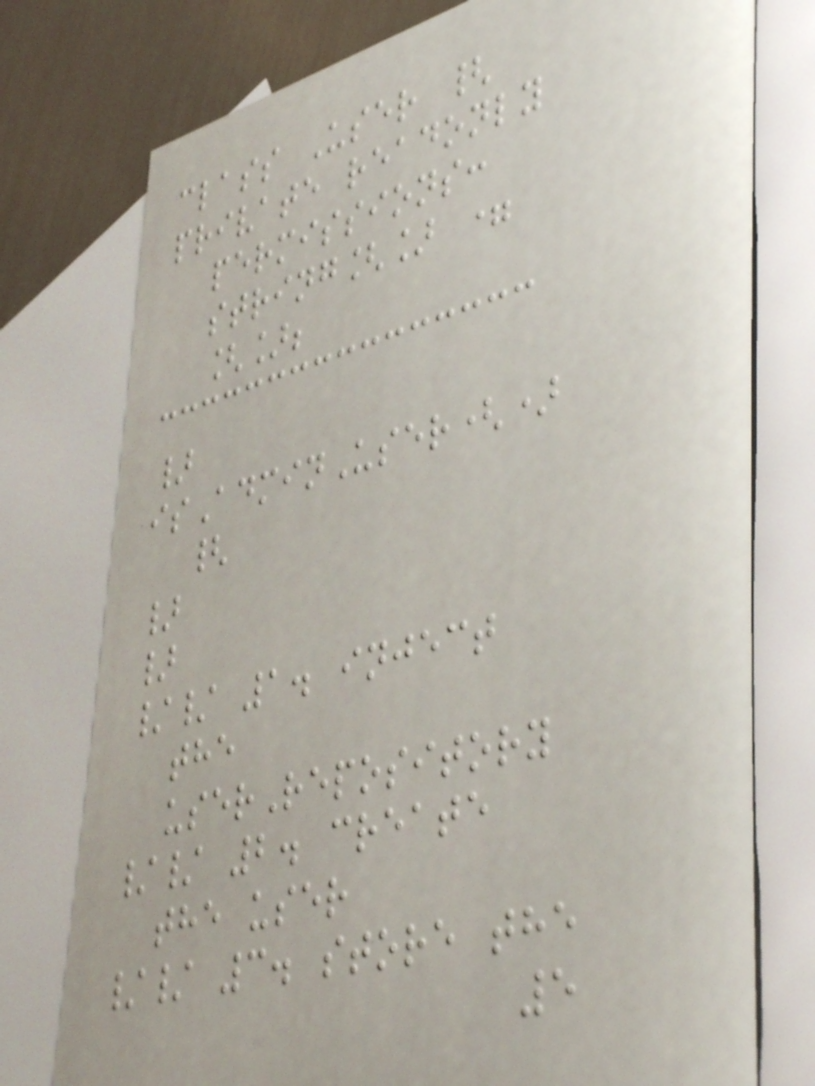class User {
private readonly
permissions:
string[] =
[];
}
isAdminUser()
{
}
}
// 1. inject
the
userRepository
// 2. create
the user
// 3. store the
5
